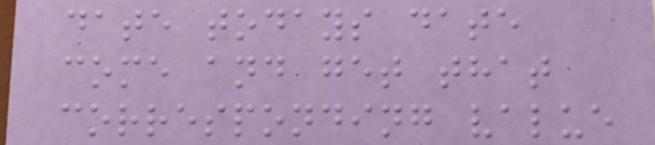date todays date
come and get that
corresponding value
